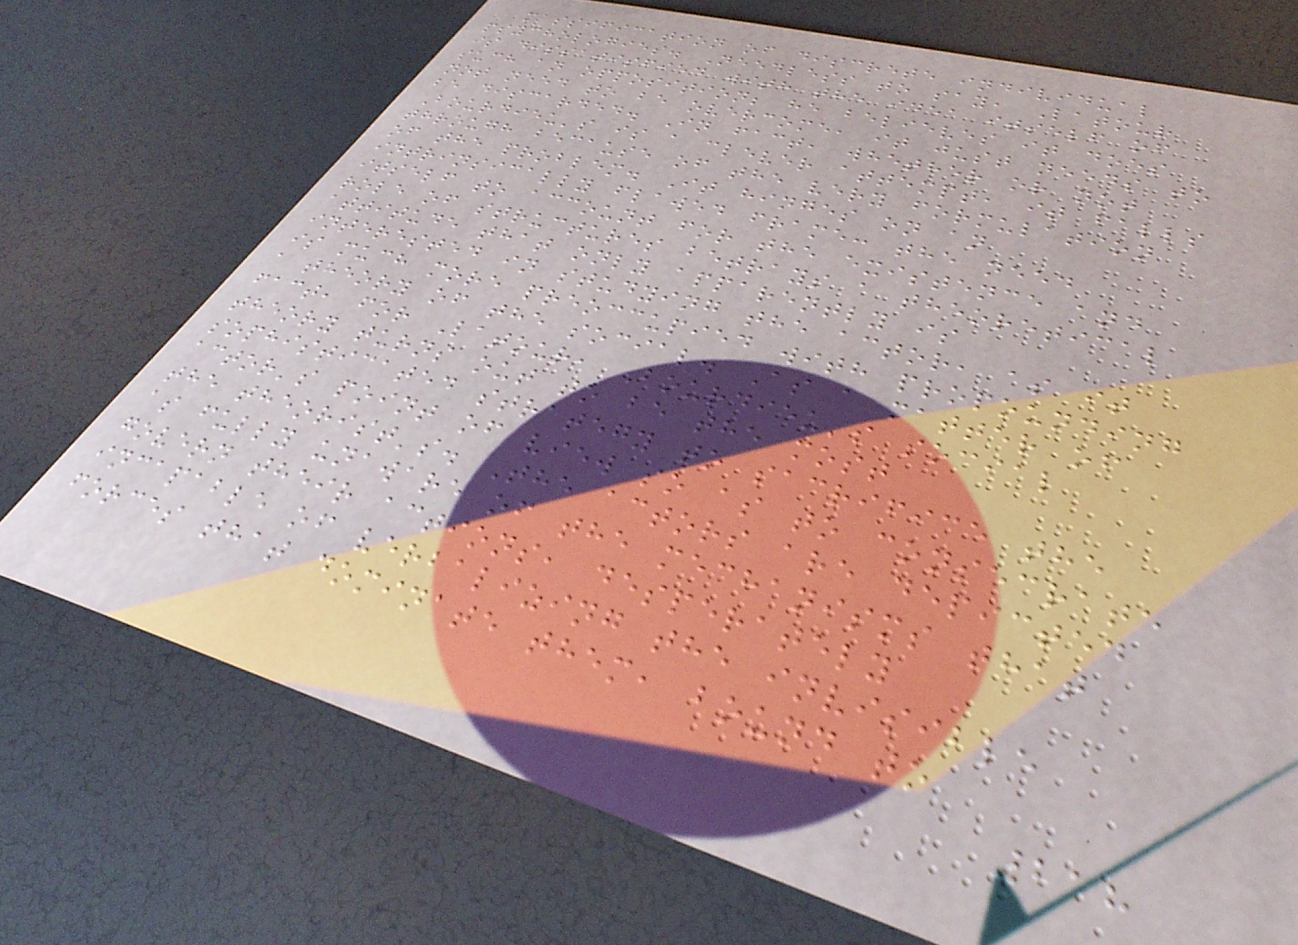massification of discrete individual
psychologies. Needless to say, Latour
is dissatisfied with the idea itself of
such an opposition; he believes it does
not need to be overcome, it just needs to
be discarded. In fact, whether or not
Bourdieu's is a clever attempt, it falls
through because of the very formulation
of the problem. It hinges on an
intrinsically flawed frame: the need
itself to account for the existence and
role of structures betrays a theoretical
attitude that only apparently is
interested in studying the actor, as it
is much more preoccupied with propounding
a theory of the social. As a matter of
fact, for Latour, Bourdieu's social
theory turns out to be the most
sophisticated strategy to sacrifice the
actor's point of view so as to consecrate
the theorist's. The actors are depicted
as fully unaware of the mechanisms that
govern their actions, desperately
incapable of verbalizing the invisible
forces that dominate them, bound to
218
